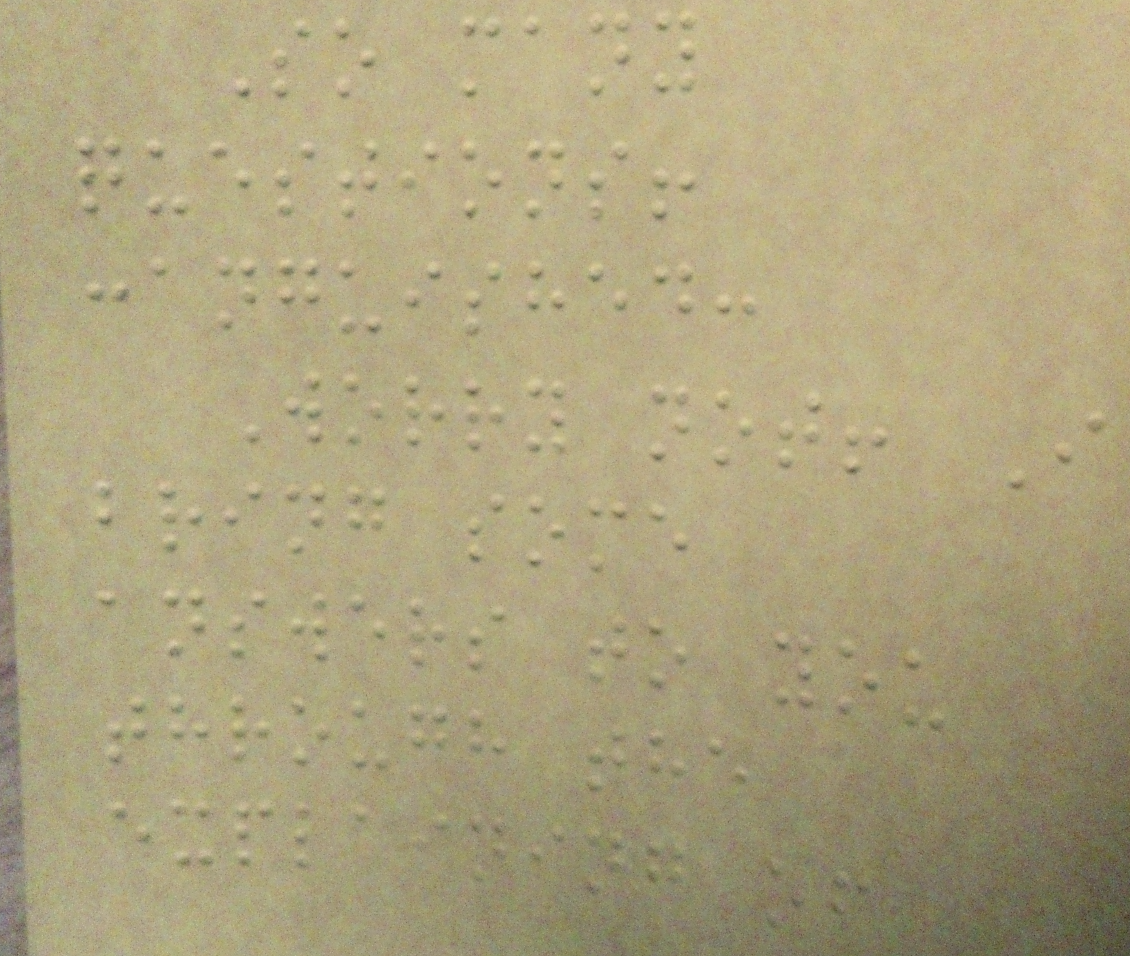So many
questions!
:anguished:
Worry not! I
bring some
answers to you
through the
explaining of
